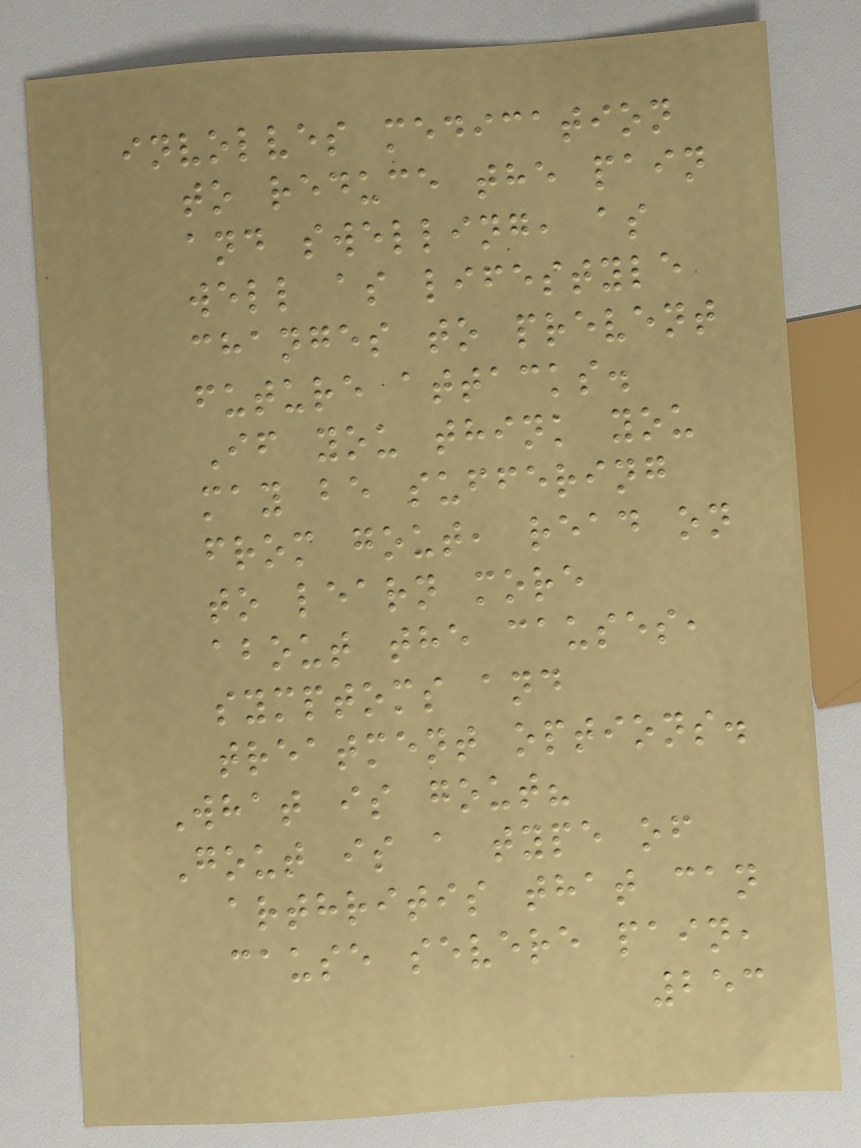involves medication
to reduce the pain
and swelling, as
well as lifestyle
changes to prevent
future attacks.
If you think you
may be suffering
from gout, read on
to learn more
about the causes,
symptoms and
treatment options.
What is gout?
Gout is a type of
arthritis that can
cause severe pain,
253
